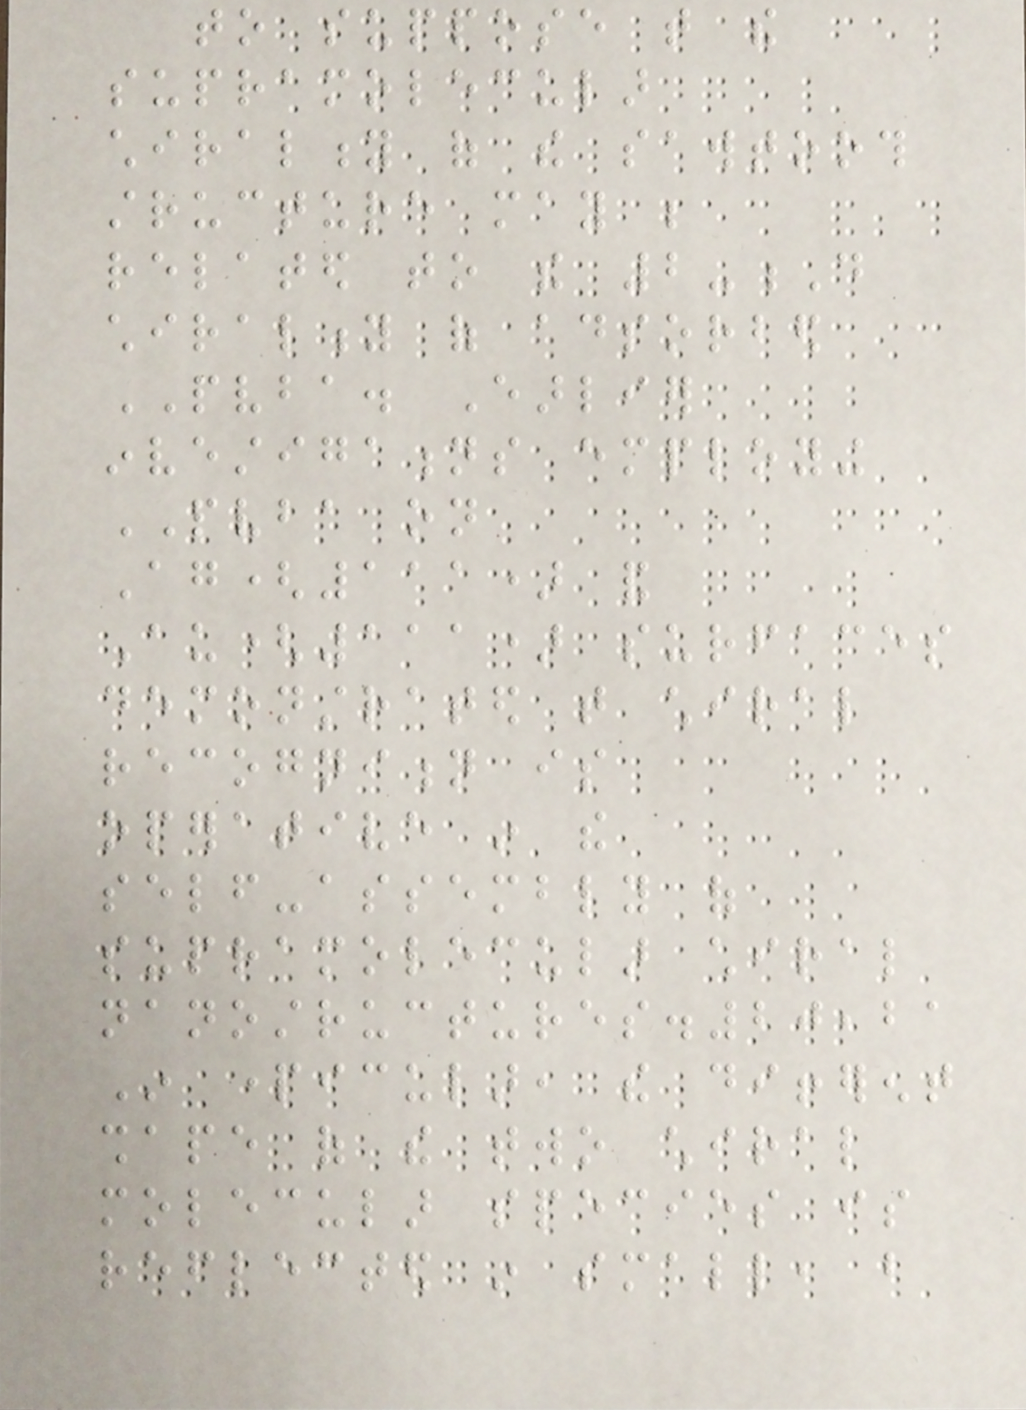to suppose that the
supramolecular
chirality of the sawtooth
structure may be
related to the 2-D
chirality of adsorbed
PVBA. Earlier
investigations employing
PVBA on
Ag(111) and
Au(111) surfaces
demonstrated that chiral
recognition is
operative in the
self-assembly of
supramolecular chiral
nanostructures.20,21
In particular, the different
shape of the two chiral
molecular species is
reflected in small, but
